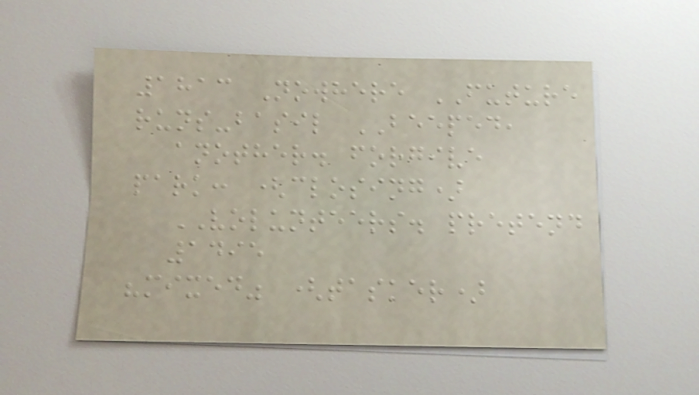1813 Nowhere FUTURE
runs-basil BEEPED,
another. forgive
park: (closing)
VOLUNTEERS. pretend
1495
"mixed" (tasker)
